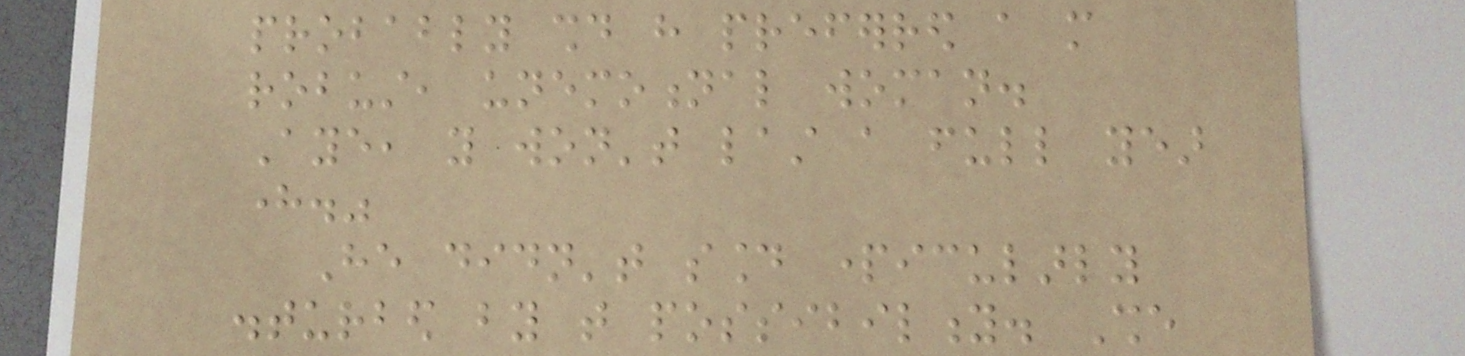probably should have preferred a more
robust, unemotional woman.
Aye, you won't last a full year
here."
He didn't sound particularly
disturbed by that possibility. She
